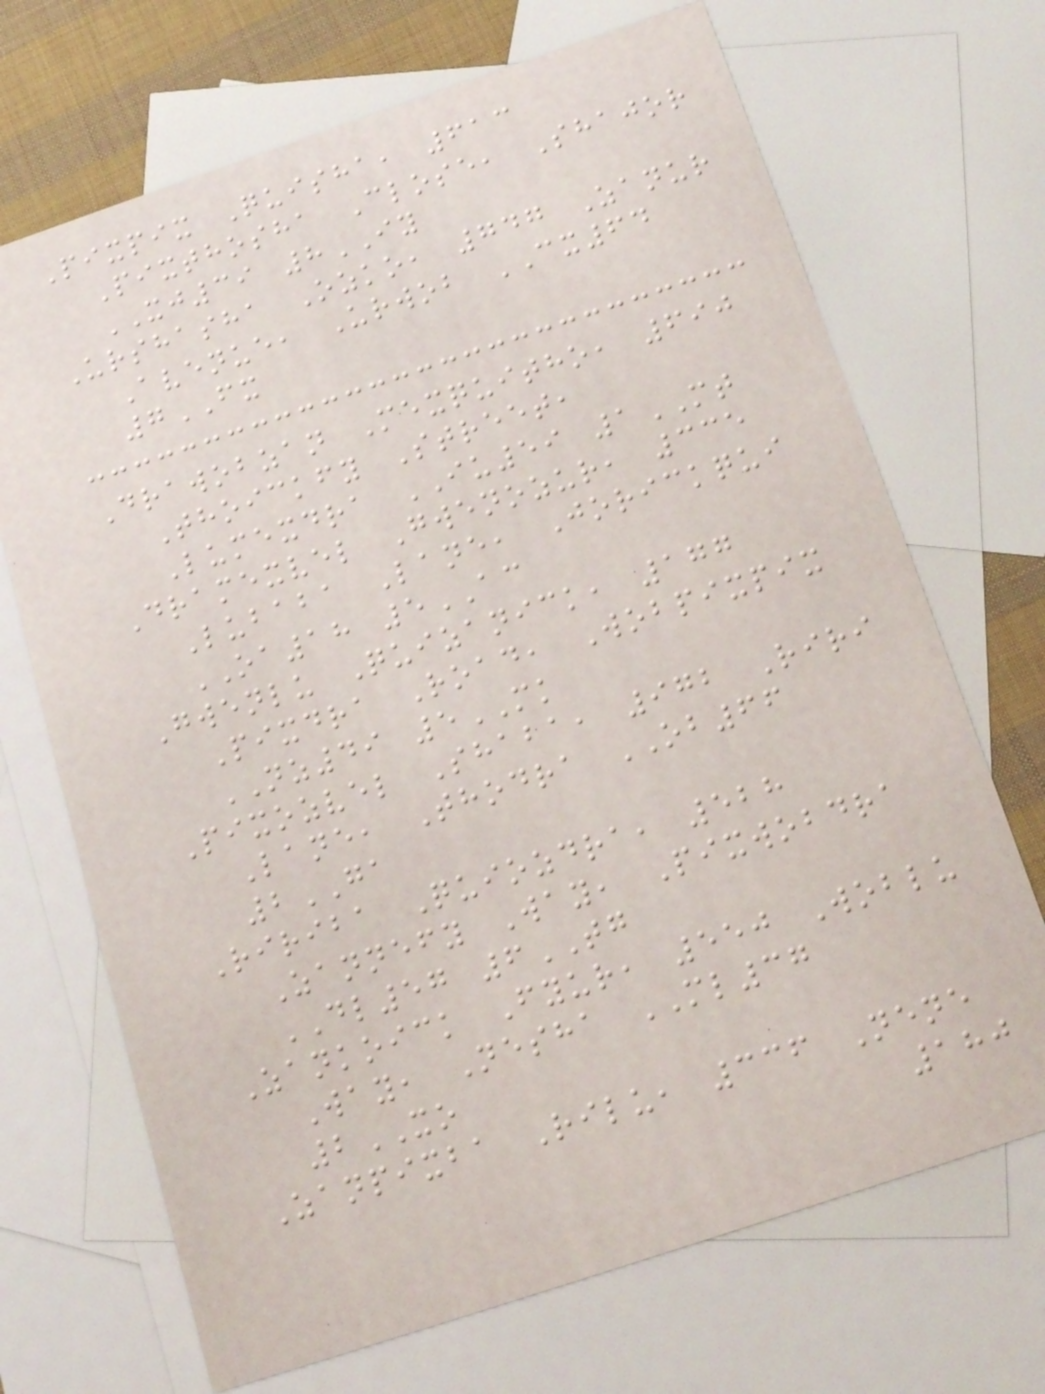Pixpix Quisha, 613
Pixthosha Close, Shajor
XJ39 8IY
Urshasha Ozko, 747 Zanur
Avenue, Urwob CX64
7FX
Drawobzan Mexquitho, 690
Thoickfy Street,
Lumexdra IU59 1MT
Dramexvel Gwenozur, 335
Lubaba Lane, Jorickqui
OA18 5AC
Gwenlu Quizanick, 177
Pixdra Road, Wobpixpix
NZ49 5MK
Pixozvel Shaba, 972 Riri
Lane, Thodra OB66
2GA
Ririba Quiozdra, 528
Zannefy Way, Pixwobdra
DL57 6TG
Zankoick Fyur, 550 Woblu
Way, Nesha ML37
2XO
Zanpixba Rilu, 336 Nene
180
